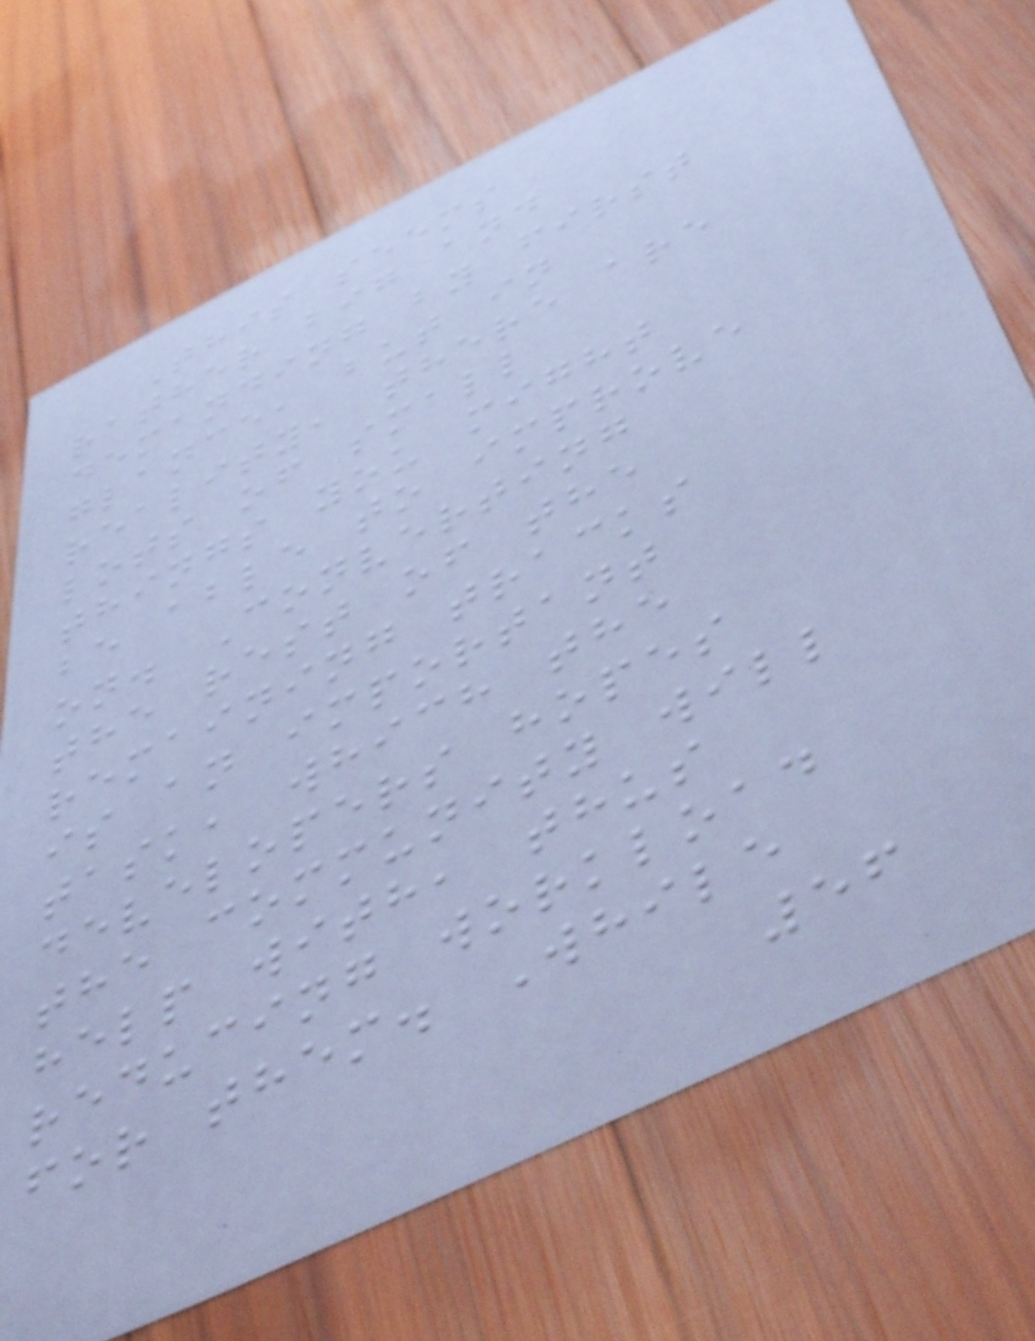This seems
rather big and
demanding by first
glance, but in
reality, there are
lots of small
things you might
be able to improve
on. Converting
the rest of the
remaining tracks
is an important
task, which the
developers hopes
the community will
help with, thus
reducing workload
for them. While
56
